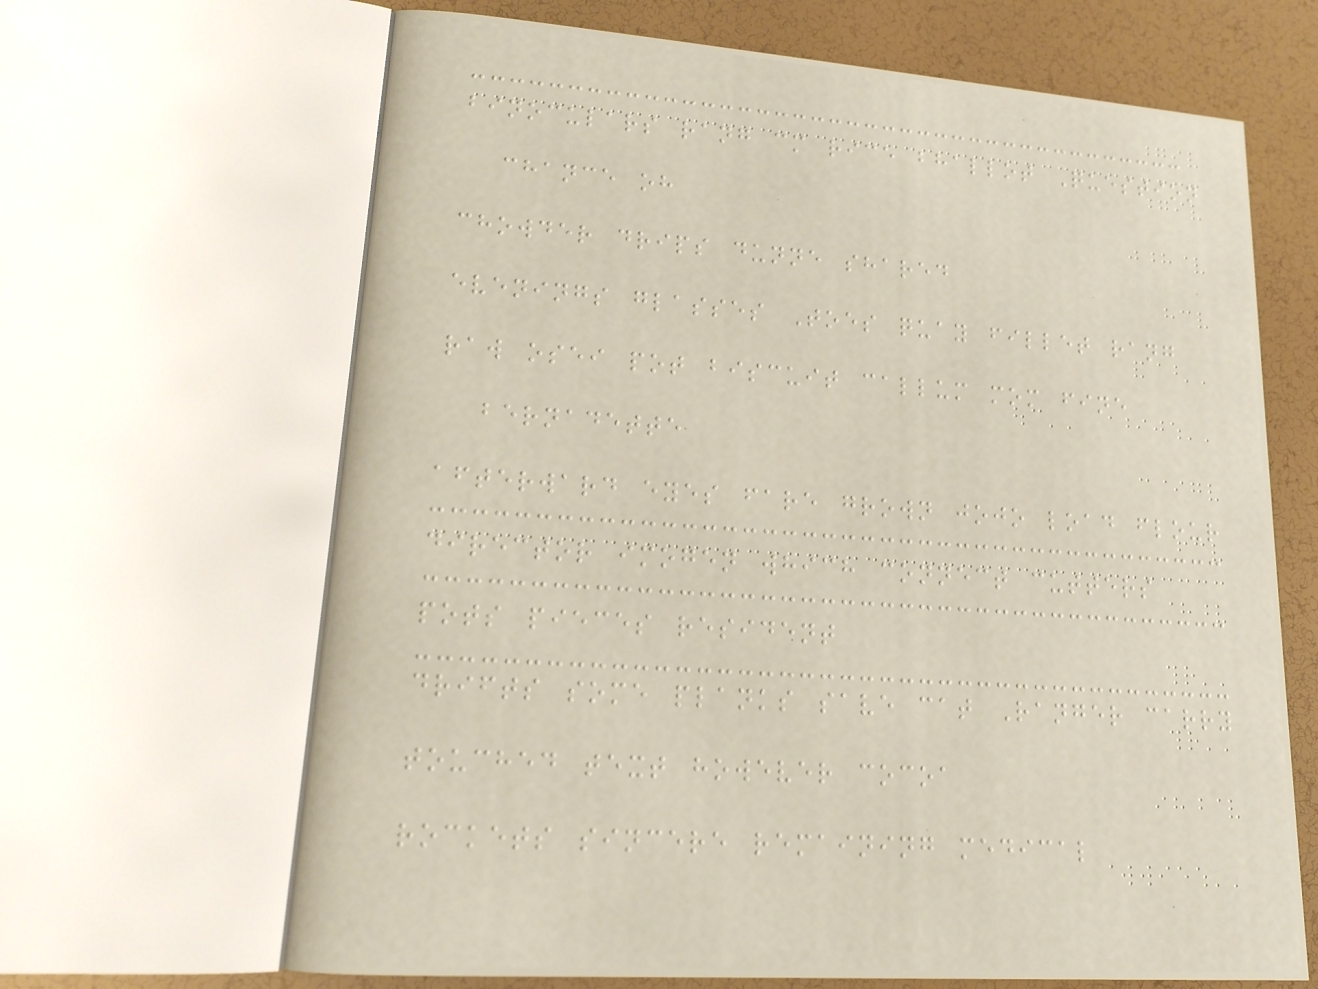binoculars rang cm rice bhallot Question
chance oh
chowder drips dunne shared
evenings glasses Toes quay fillet rang
raw osei pot biscuit callum mom fine
bernadette
afterward eyes fare grown jojo load flour
director imogen which connect cutters
pots pieces resident
drifts some planks save cat Ranger carry
touched text however cocoa
rockets sincere remaining medical
